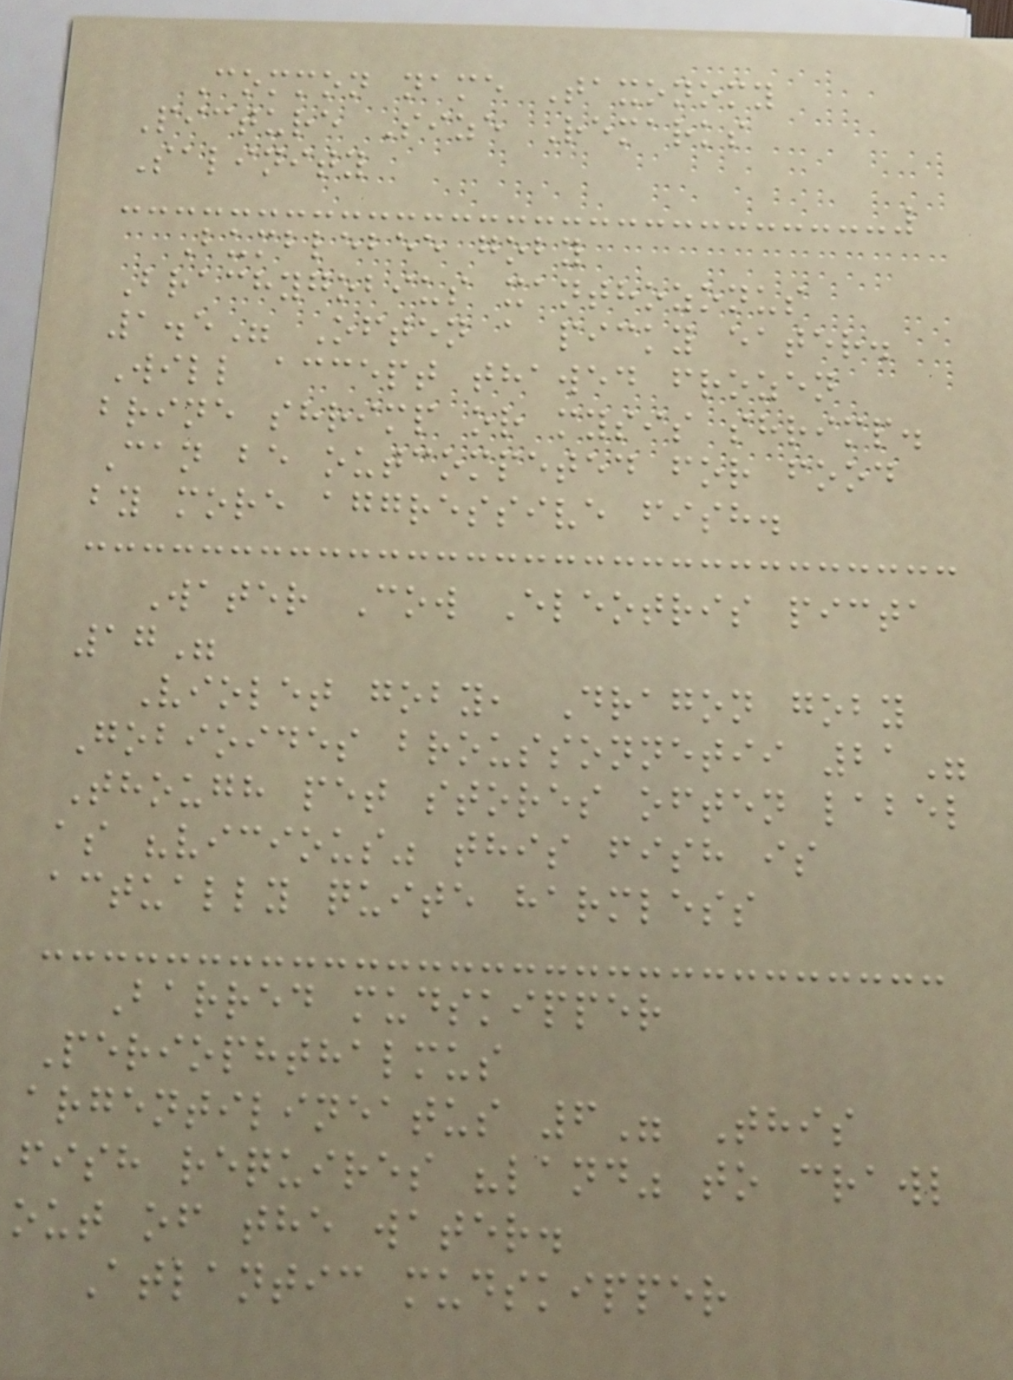Common name Taxonomy
Picture Size Remarks
Salinity
Bumblebee goby
Brachygobius xanthozonus
1.5" Often a picky eater.
Will accept thawed frozen
brine shrimp or mysis shrimp.
Can be outcompeted for food
by more aggressive fish.
Water Cow Eleotris picta
17"
Violet goby, Dragon goby
Gobioides broussonnetii 21"
Though pet stores often label
as "vicious" this fish is
actually quite harmless
Barred mudskipper
Periophthalmus
argentilineatus 6" This
fish requires "land" to crawl
out of the water.
Atlantic mudskipper
